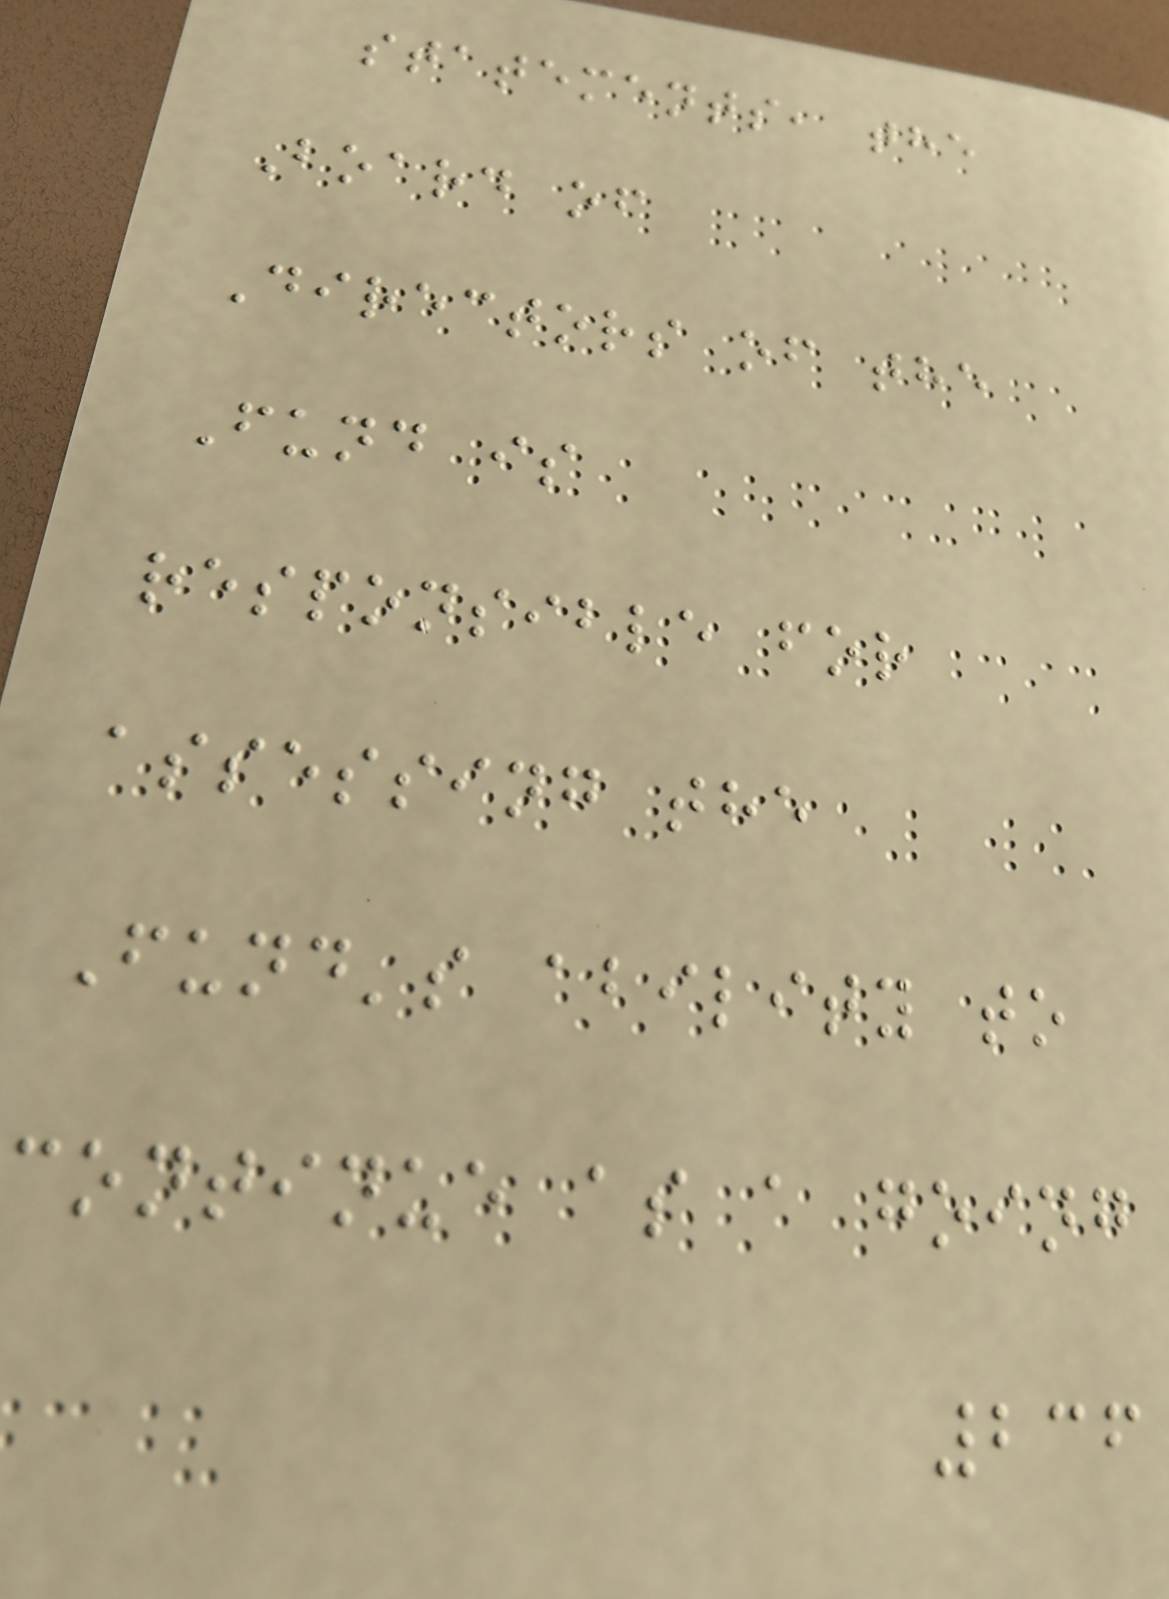statements, the
Board of
Directors of the
Fund is
responsible for
assessing the
Fund's ability to
continue as a going
236
